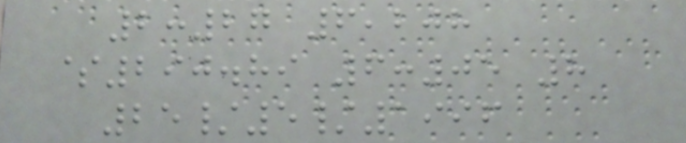2:27 6,208
$290.89 6:05 8
25/5/1996
